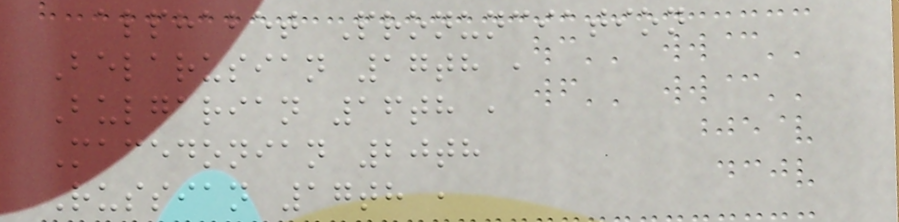alphabet Pronunciation
Belarusian 17th ,
Bulgarian 16th ,
Macedonian 20th
Russian 17th ,
